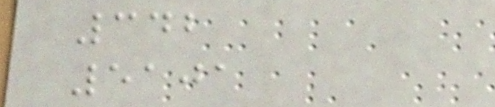342
5101
